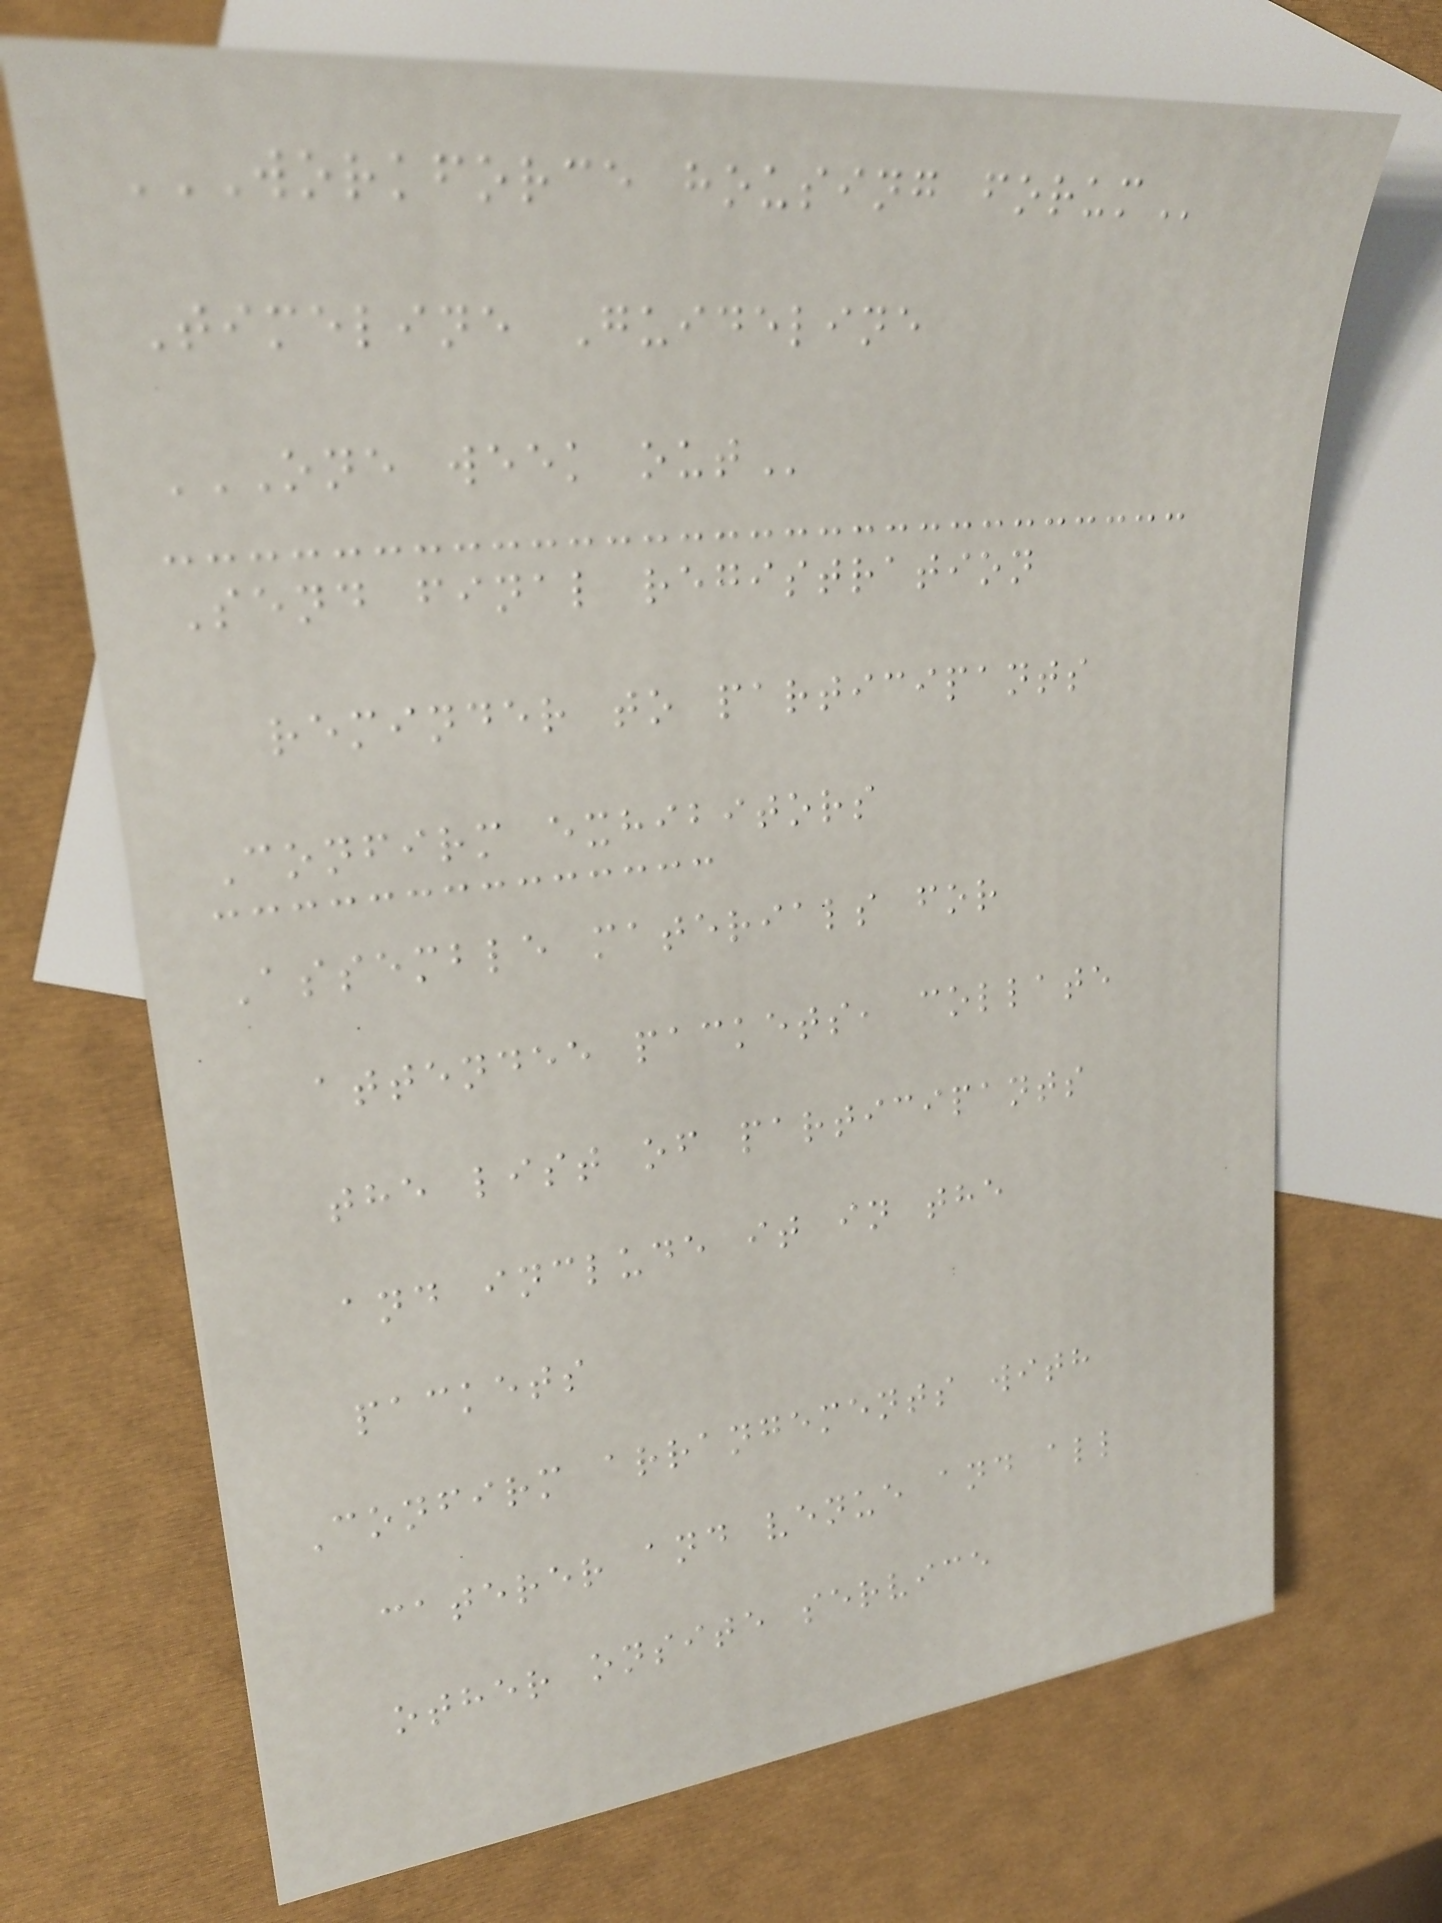WORKFORCE HOUSING FORUM
Timeline Guideline
ONE WEEK OUT
Send final registration
reminder to participants
Confirm exhibitors
Assemble materials for
attendee packets, collate
the list of participants
and include it in the
packets
Confirm arrangements with
caterer and venue and all
other onsite service
